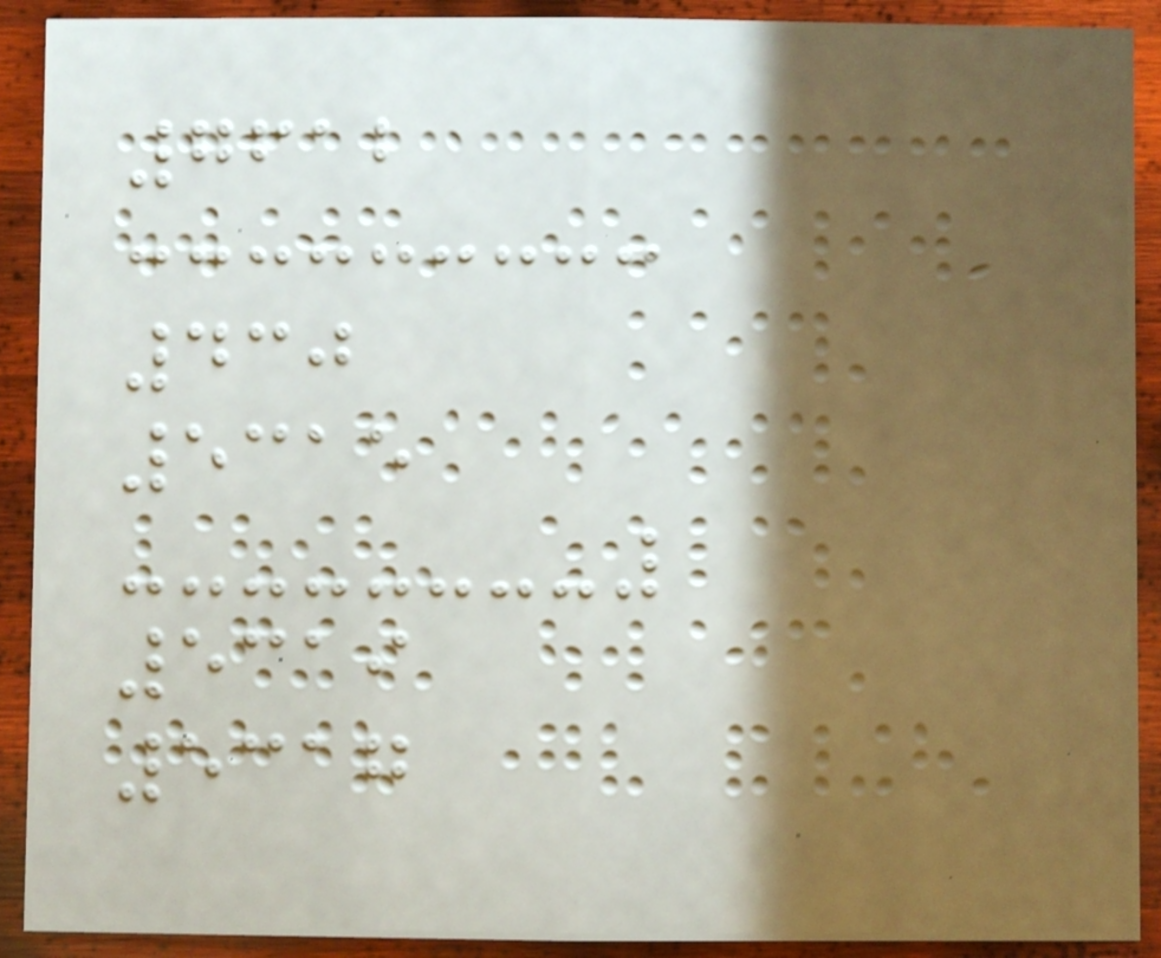7612
430
5315
5319
5317
